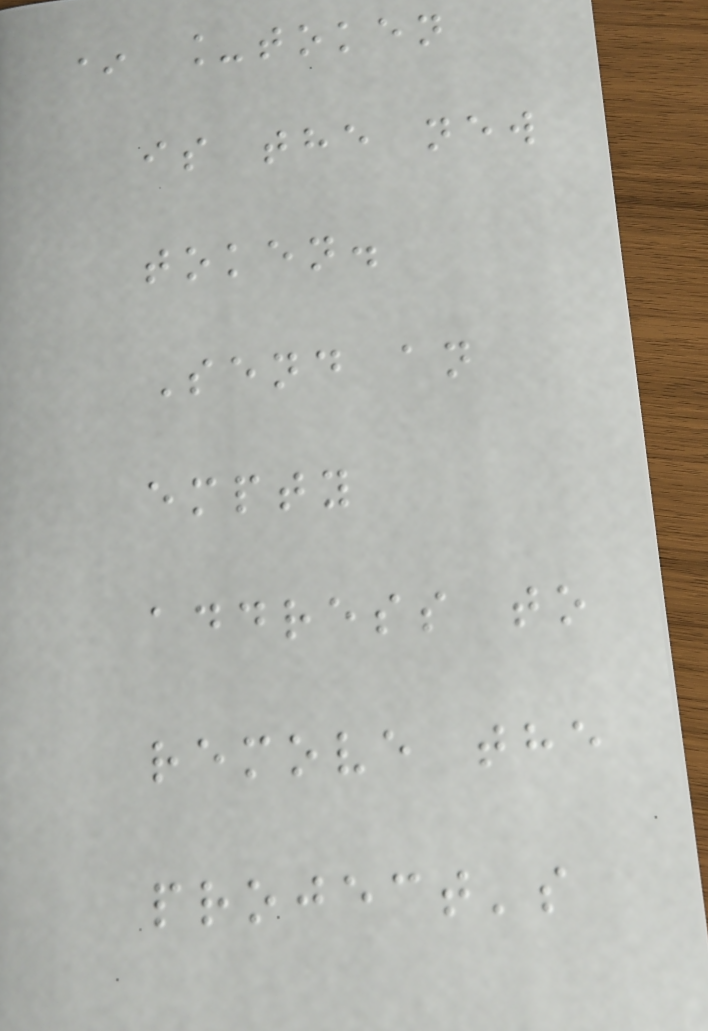* _token
is the new
token.
Send an
empty
address to
remove the
project's
